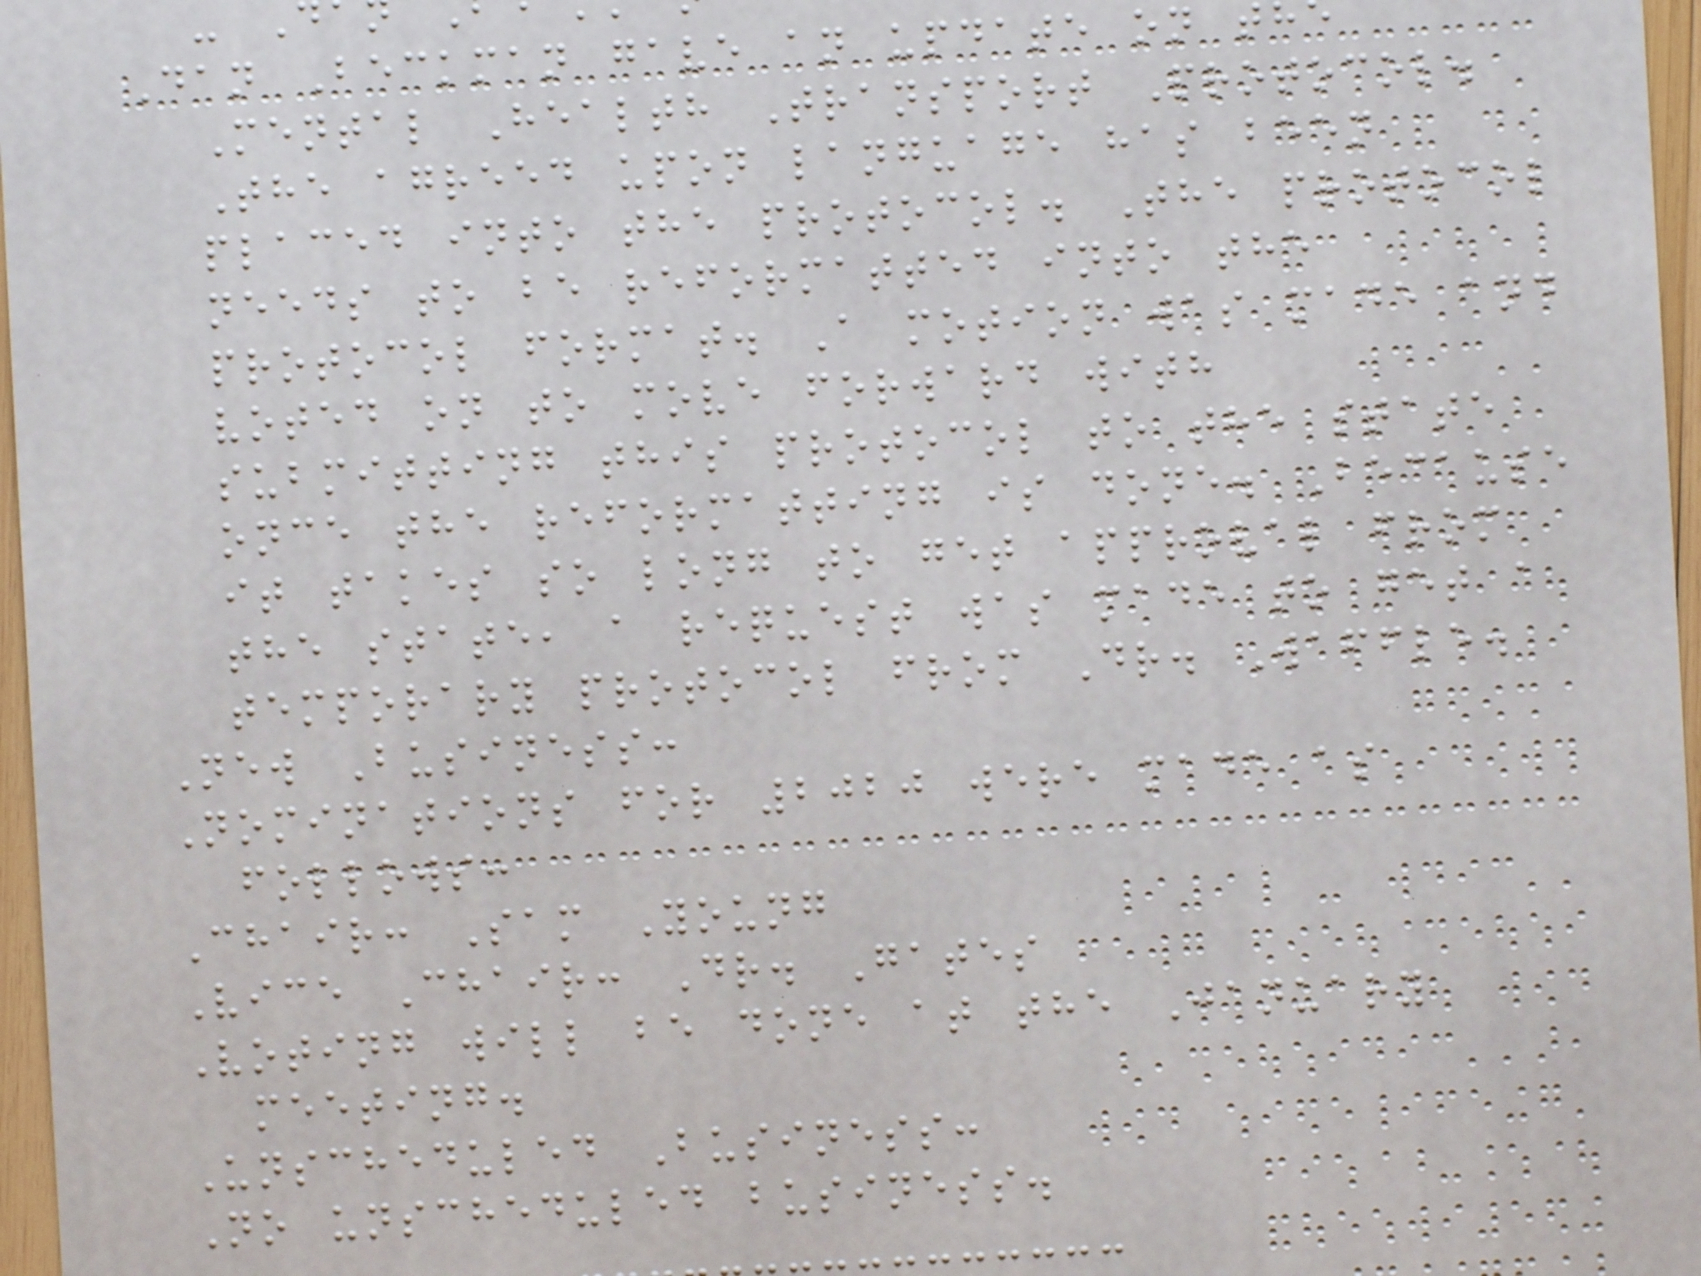Dan Beckman gave an update on t
Mental Health Transport Protocol.
The agreed upon language has been
placed into the protocol. The protocol
needs to be reformatted into the
protocol format. A motion was made and
voted on to move forward with
submitting this protocol to the state
once the reformatting is done. Because
it takes so long to get approval from
the state, a request was made to get a
temporary protocol from Dr. Waffle.
New Business:
Nominations for 2020 were made as
follows:
Chair: Sam Young
Vice Chair: Dr. Gates
Voting will be done at the January
meeting.
Unscheduled Business:
No unscheduled business.
